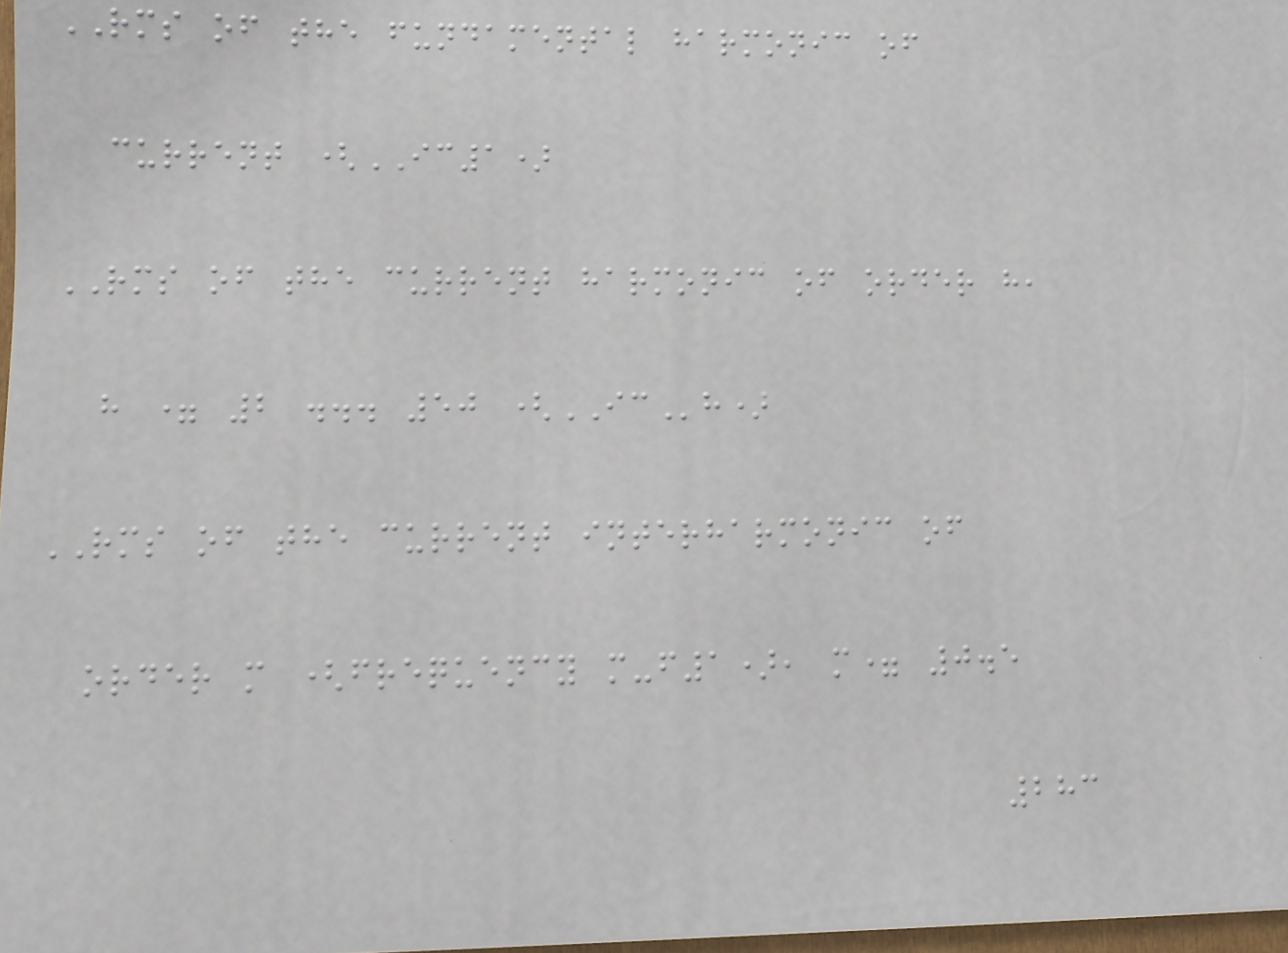RMS of the fundamental harmonic of
current (IC1)
RMS of the current harmonic of order h,
h = 2 ... 50 (ICh)
RMS of the current interharmonic of
order m (frequency m-f1), m= 0.5
283
